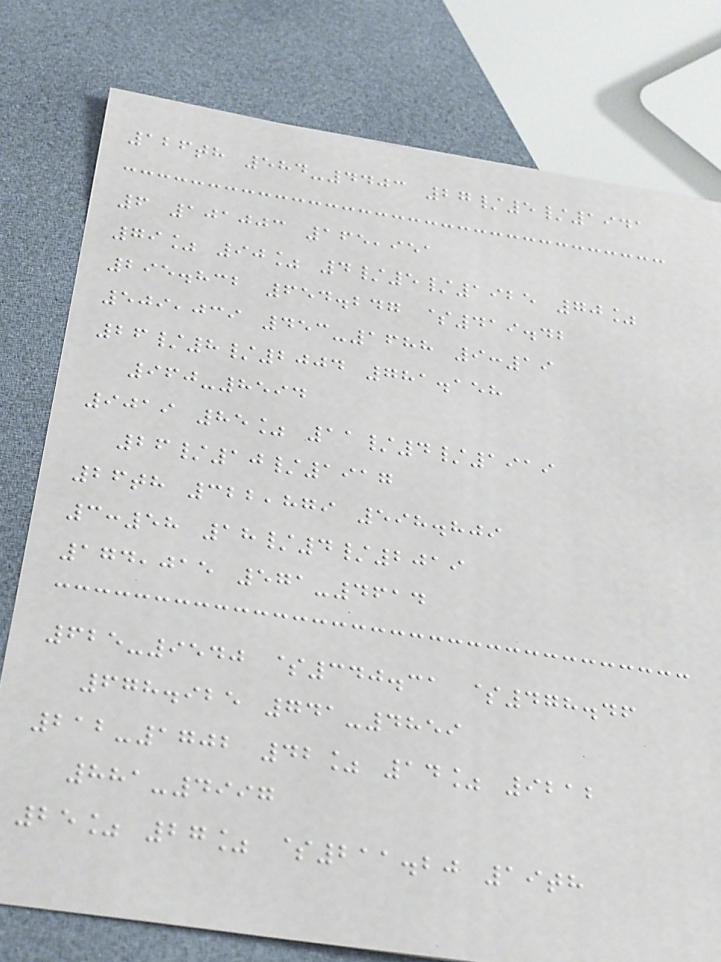126th 584-4403 27/5/1941
6 101003 165,951
79% 90% 4/5/1925 70%
295.832 654.247 $419.42
509,039 453-1688 9:19
26/8/2004 781.158
960-8594
9019 85% 11/4/1919
26/10/1917
26th 322,879 598.809
3:58 18/4/2019
174,015 571-4614
625-9540 $340.31 $478.46
678.925 741-4859
212-1702 42% 14% 9212
881-4997
25% 27% $211.20 19th
